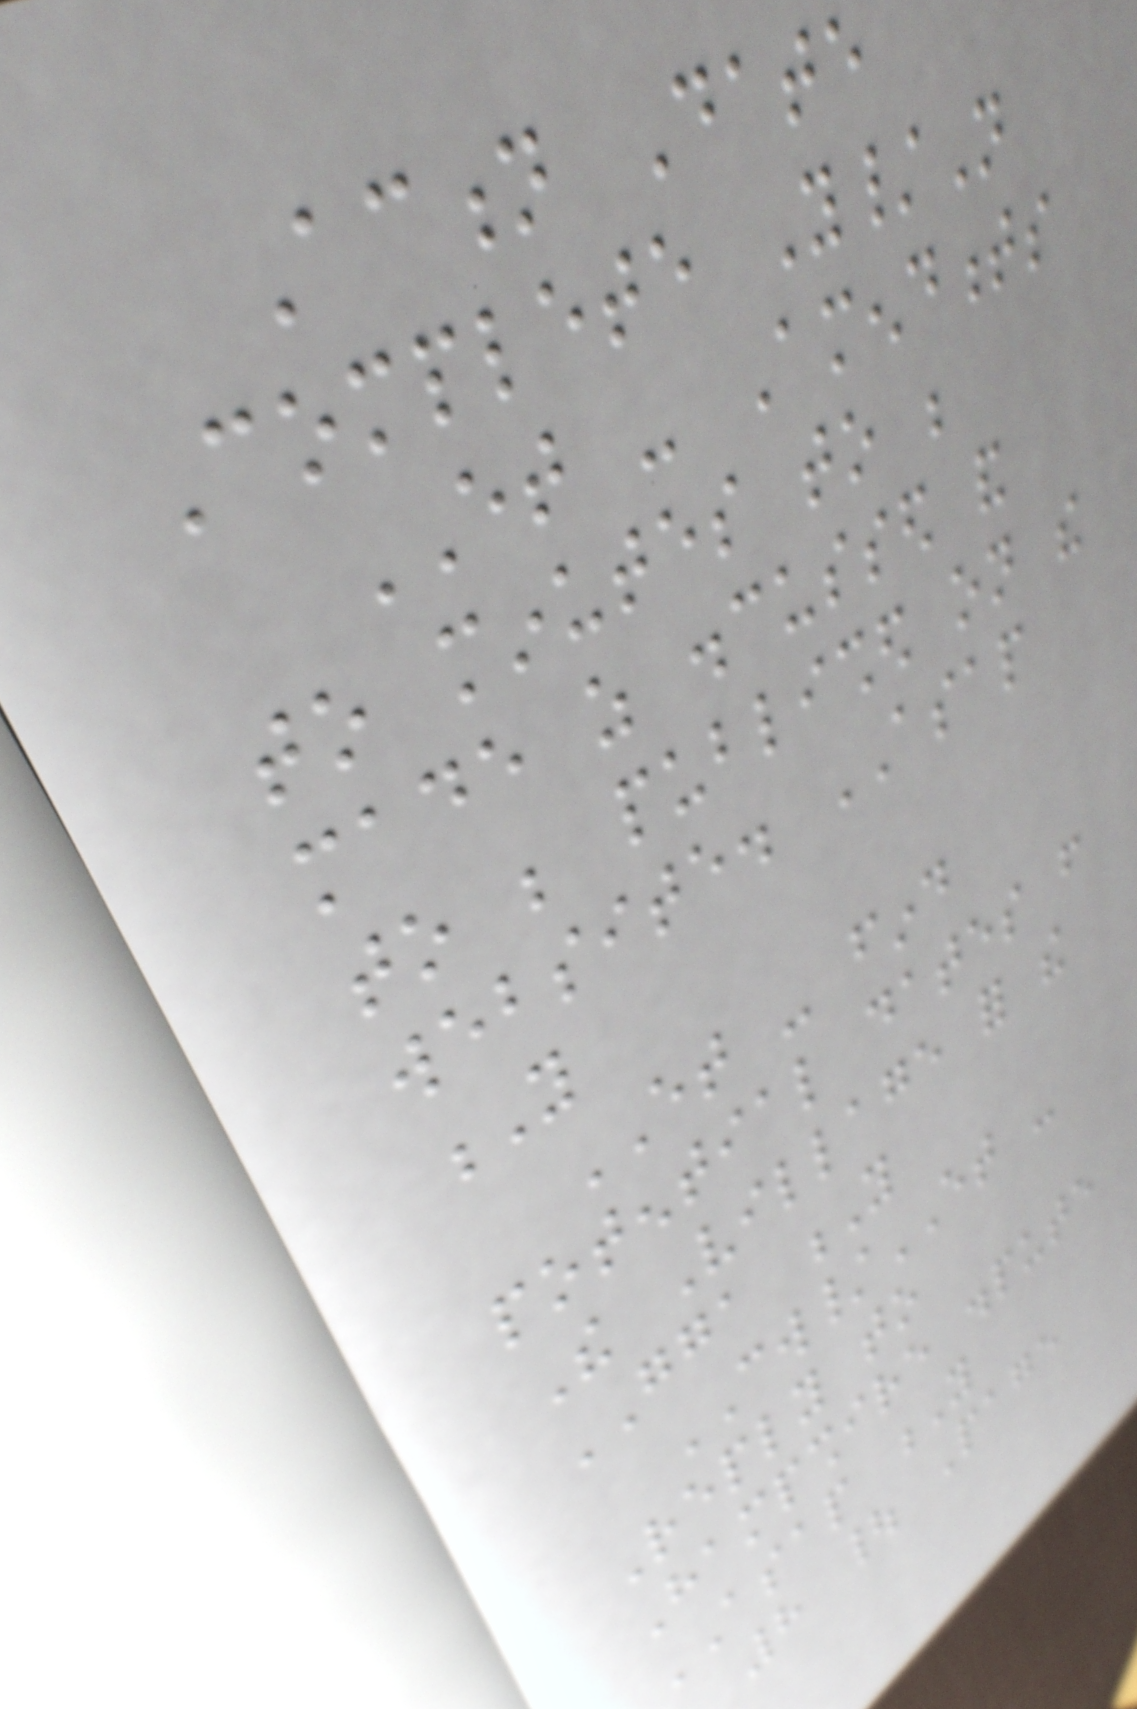Action Date
Complete Y/N
ET - Amendments
to minutes to be
made as discussed and
to be published on the
website. ASAP
Y
ET - find
potential dates from
The Village for the
GGA Y
CW/ET -
Reply to
Hampshire dispute
ASAP Y
8 | Page
